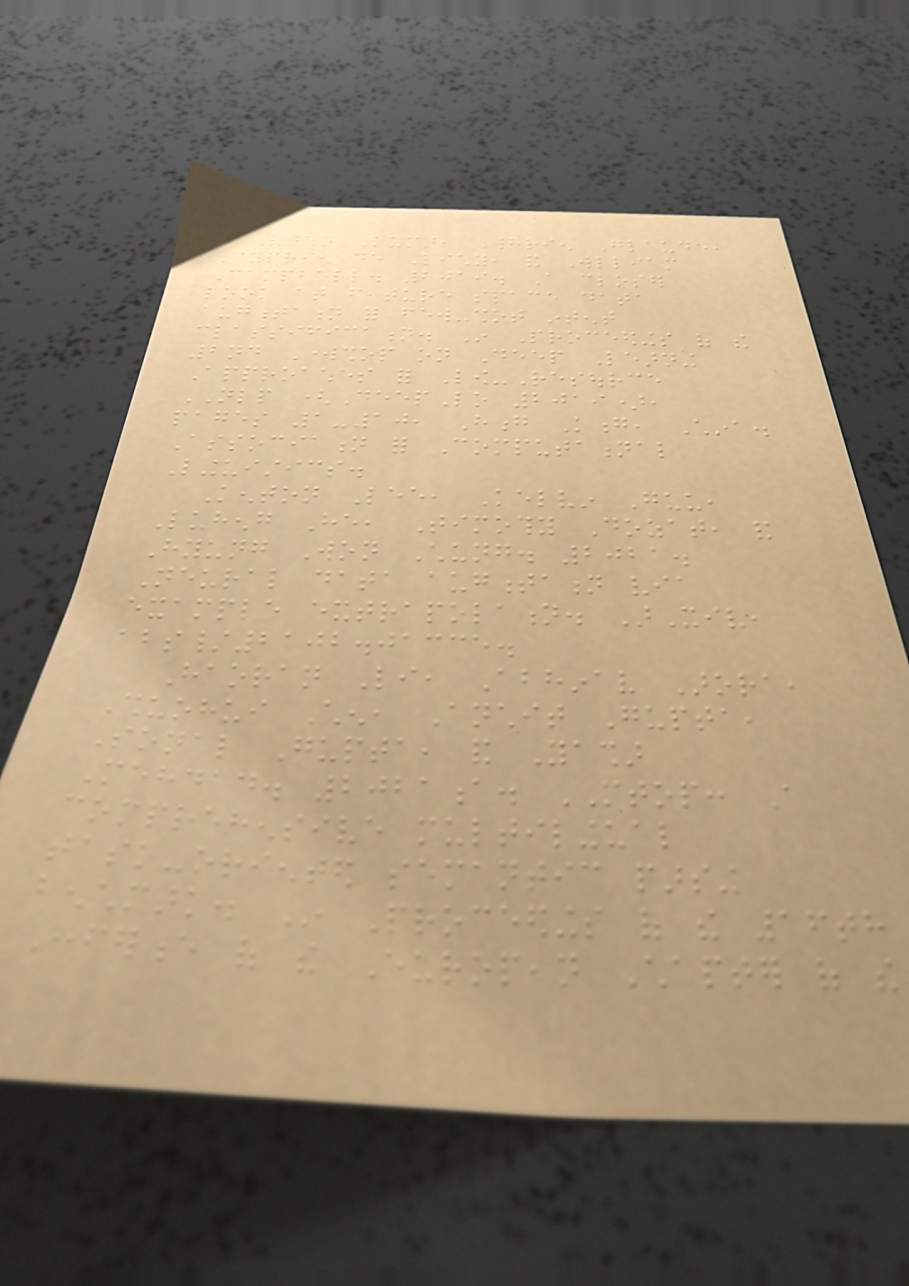Varun Kumar, Hadrien Glaude,
Cyprien de Lichy, and Wlliam
Campbell. 2019. A closer
look at feature space data
augmentation for few-shot intent
classification. In Proceedings of the
2nd Workshop on Deep Learning
Approaches for Low-Resource
NLP (DeepLo 2019),
pages 1-10, Hong Kong, China.
Association for Computational
Linguistics.
Kenton Lee, Kelvin Guu,
Luheng He, Timothy Dozat, and
Hyung Won Chung. 2021.
Neural data augmentation via
example extrapolation. ArXiv,
abs/2102.01335.
Haoran Li, Abhinav Arora,
Shuohui Chen, Anchit Gupta,
Sonal Gupta, and Yashar
Mehdad. 2021a. MTOP: A
comprehensive multilingual
task-oriented semantic parsing
benchmark. In Proceedings of the 16th
Conference of the European Chapter of the
